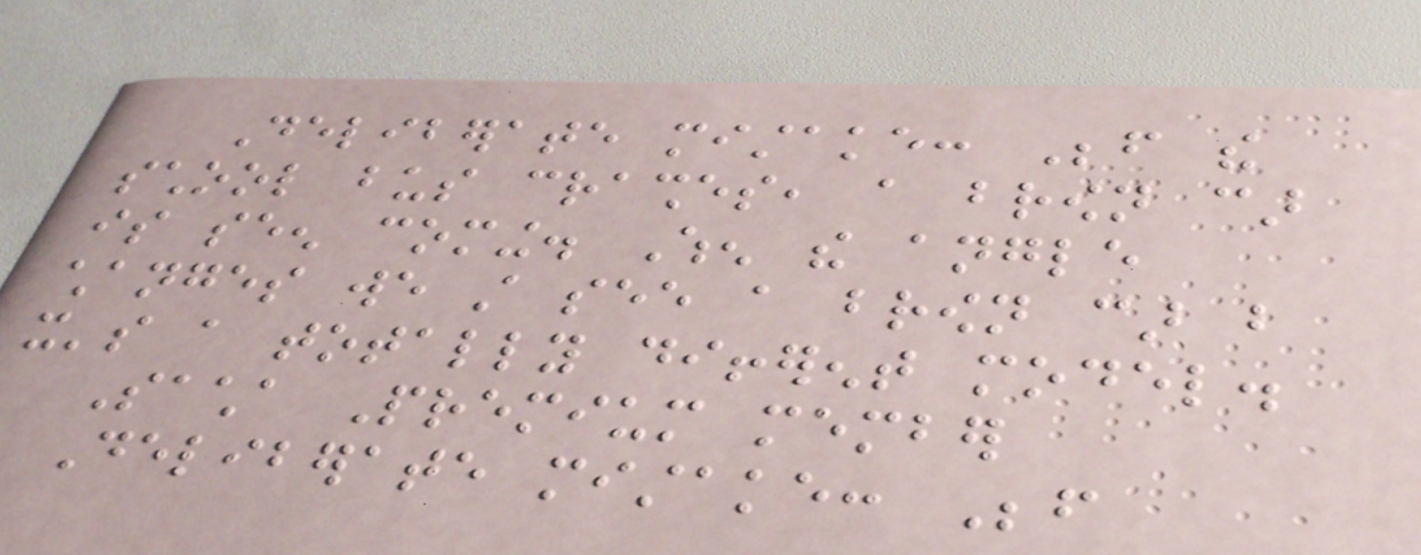Deliberate mistake: Before the
school bus crashes, a brown car
is seen coming. When the angle
changes we still see a brown car but
it's a totally different model.
Sacha Premium member
Deliberate mistake: Before
